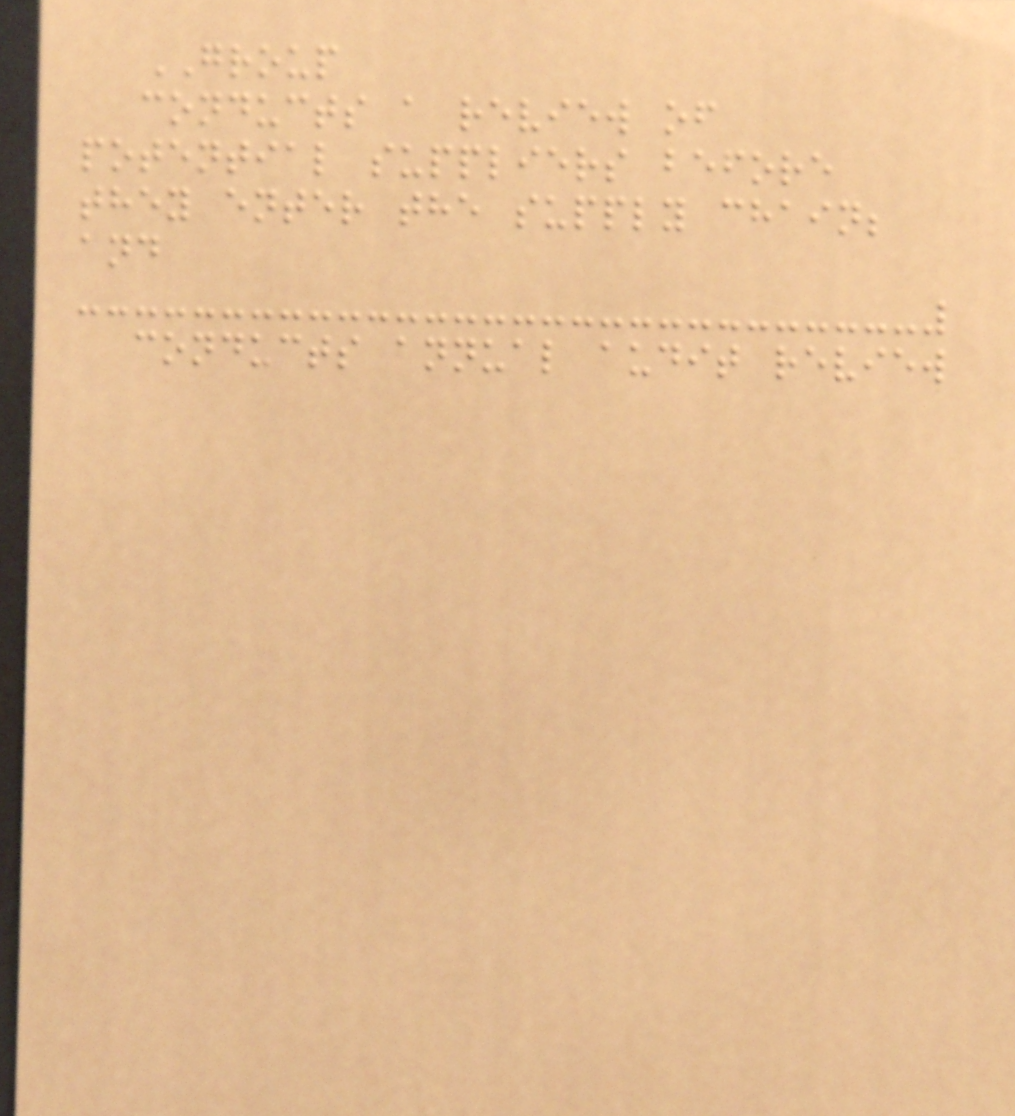GROUP
conducts a review of
potential suppliers before
they enter the supply chain;
and
conducts annual audit review
